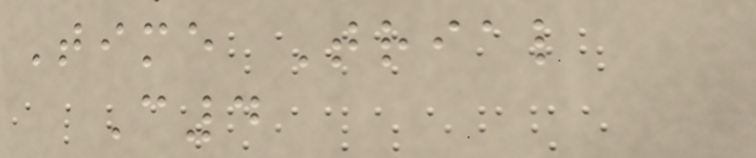Time Trial
C4
